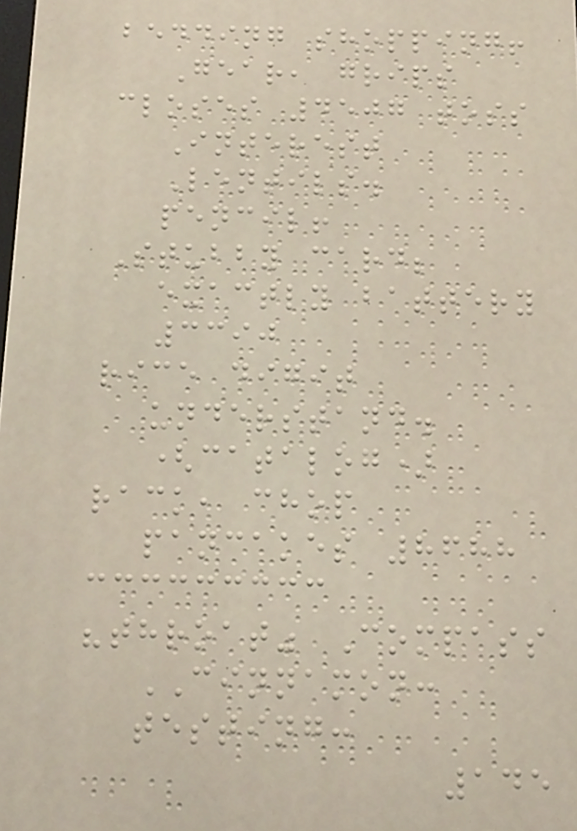bedding shopping!
Gear, grips
closes 4507 toss
Interest
Lentils.
pencil!
Stubby card;
exactly battery
3390
rice digit
understand.
(catalog)
rack, chop
pancakes 8688
"throat" Compass
CINNAMON:
testing:
145
